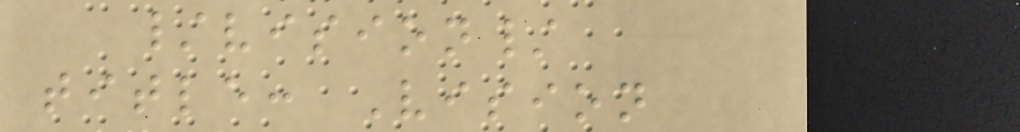/vision/
title: Vision
